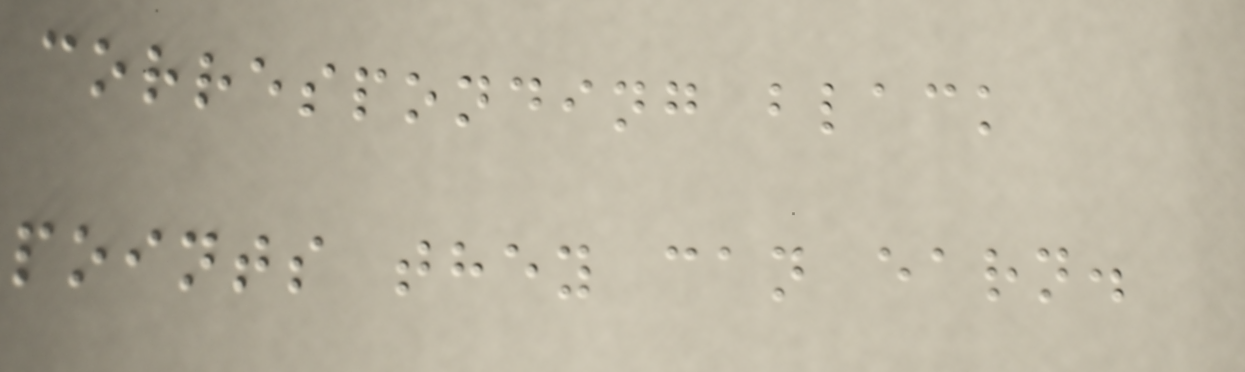corresponding black
points they can earn.
